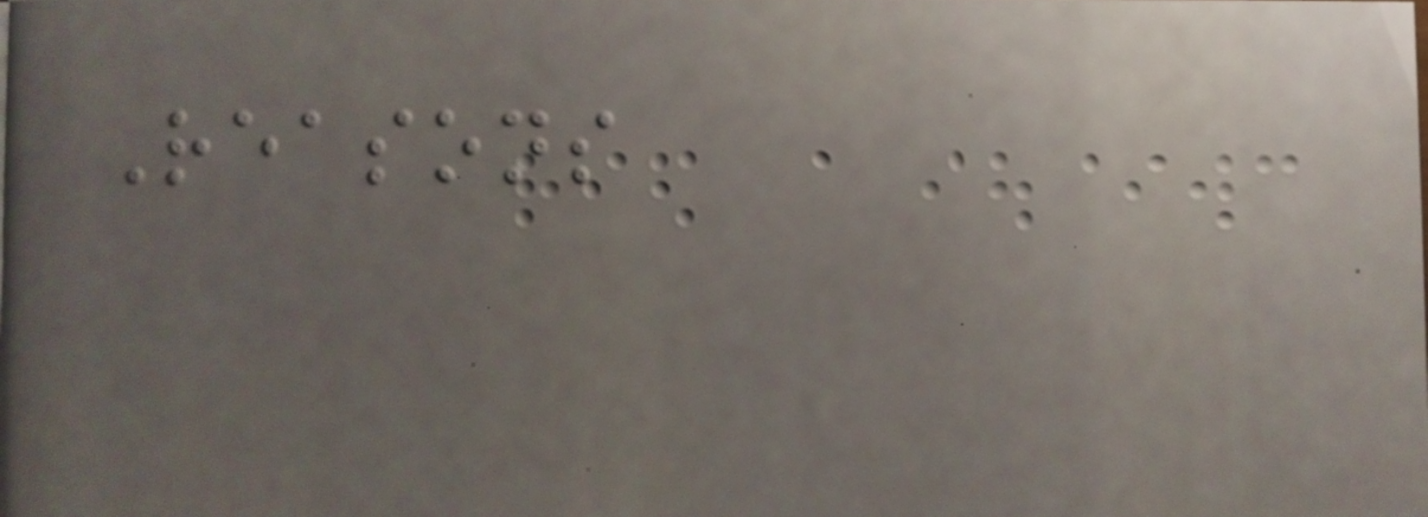Reasons
